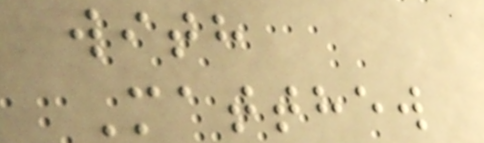with
Matthew
